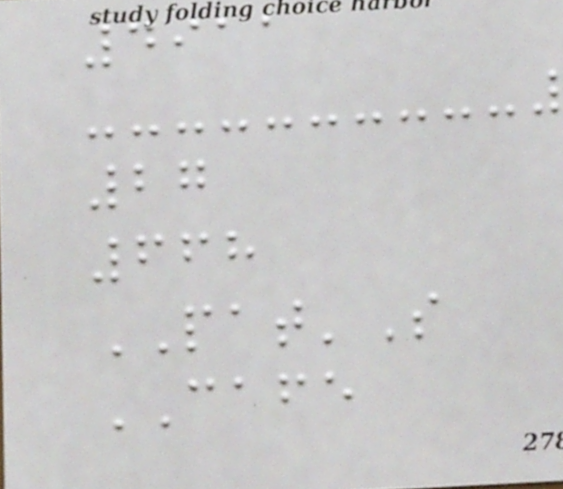4911
27
668
PAT'S
CAFE
